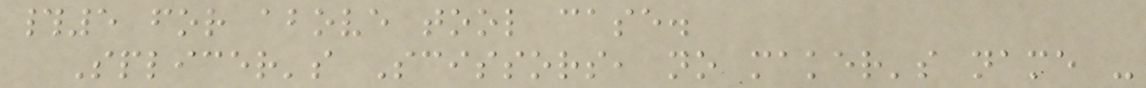#5 for above tool case.
Splicer's Scissors, no maker's name -
